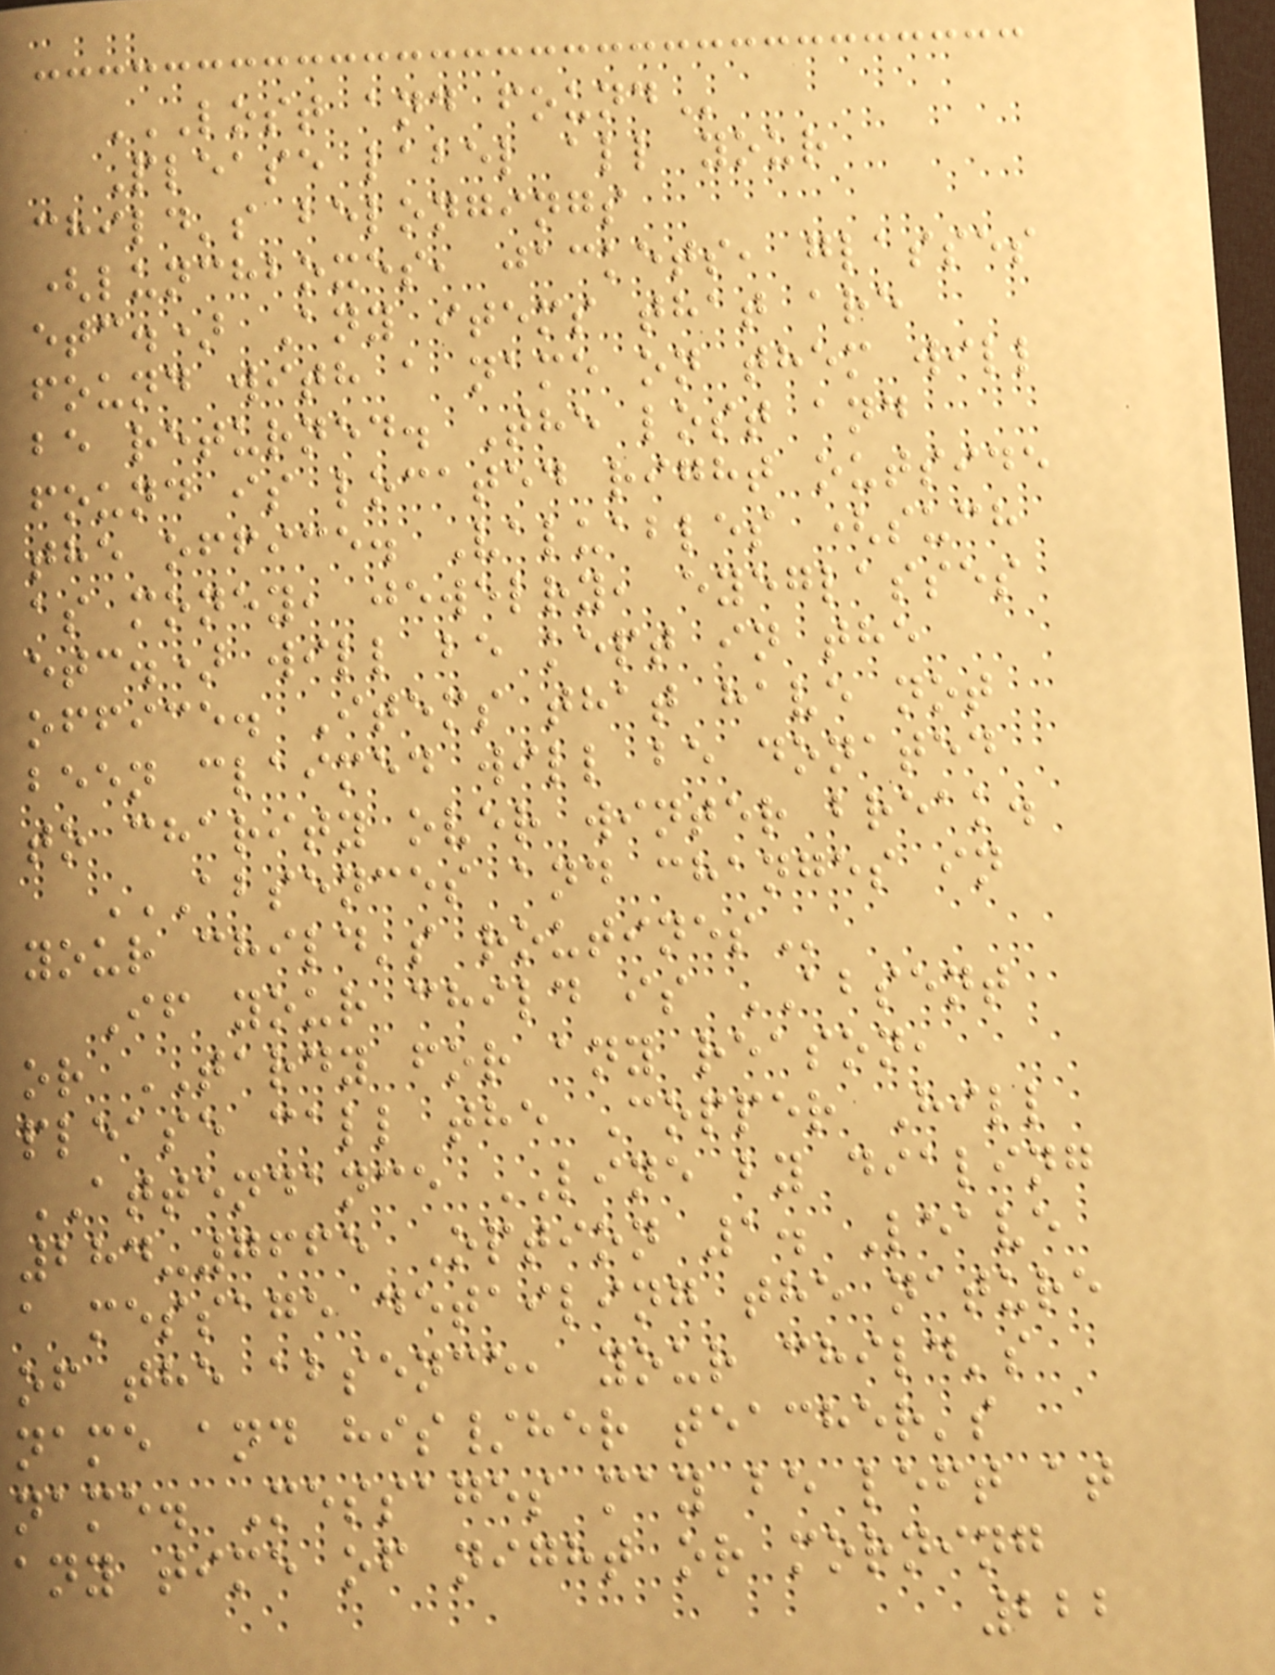LOST AND FOUND
Please label all your
child's belongings
(lunchboxes, jackets, glasses
etc.) Any items that are
found with a name on them will
be returned. The lost and
found is located right outside
the office. Valuables (such
as money, jewelry, eyeglasses
etc.) will be kept in the
office. Items that have not
been claimed will be donated
to charity over winter break.
ABSENCES AND CHANGES IN
YOUR CHILD'S ROUTINES
If your child is ABSENT
or TARDY for any reason,
please call the Copper Hill
ATTENDANCE LINE by dialing
284-7665 Option 1. Leave
a message detailing the nature
of the absence, your child's
name and his/her teacher's
name. Messages may be left at
any time of night or morning
222
